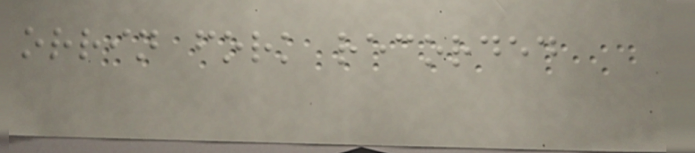orrin fork recorded
